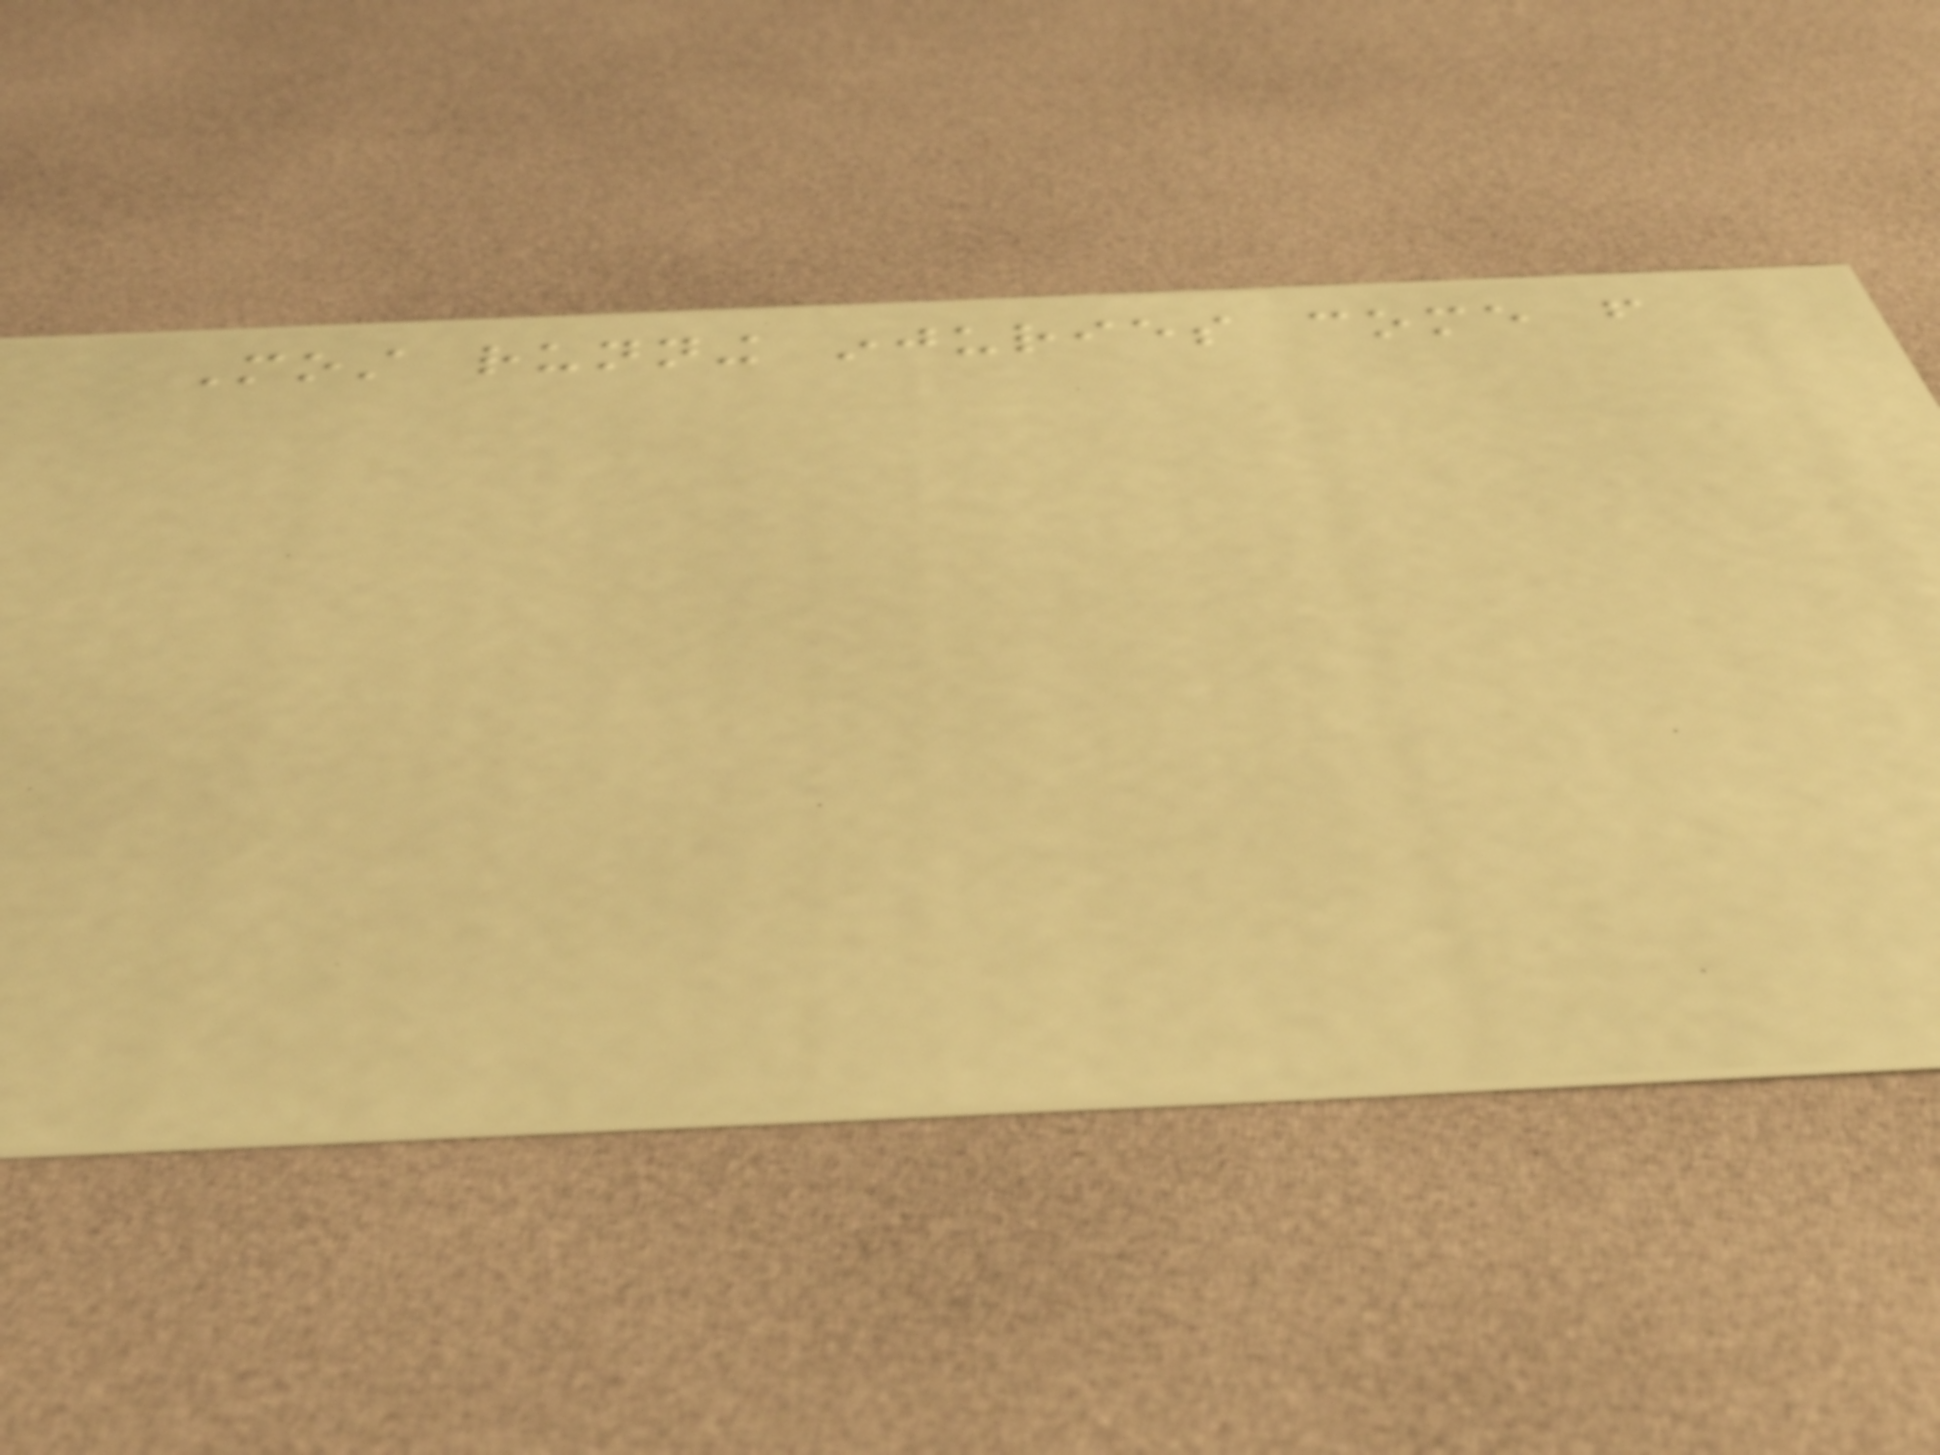Most running injuries come from
